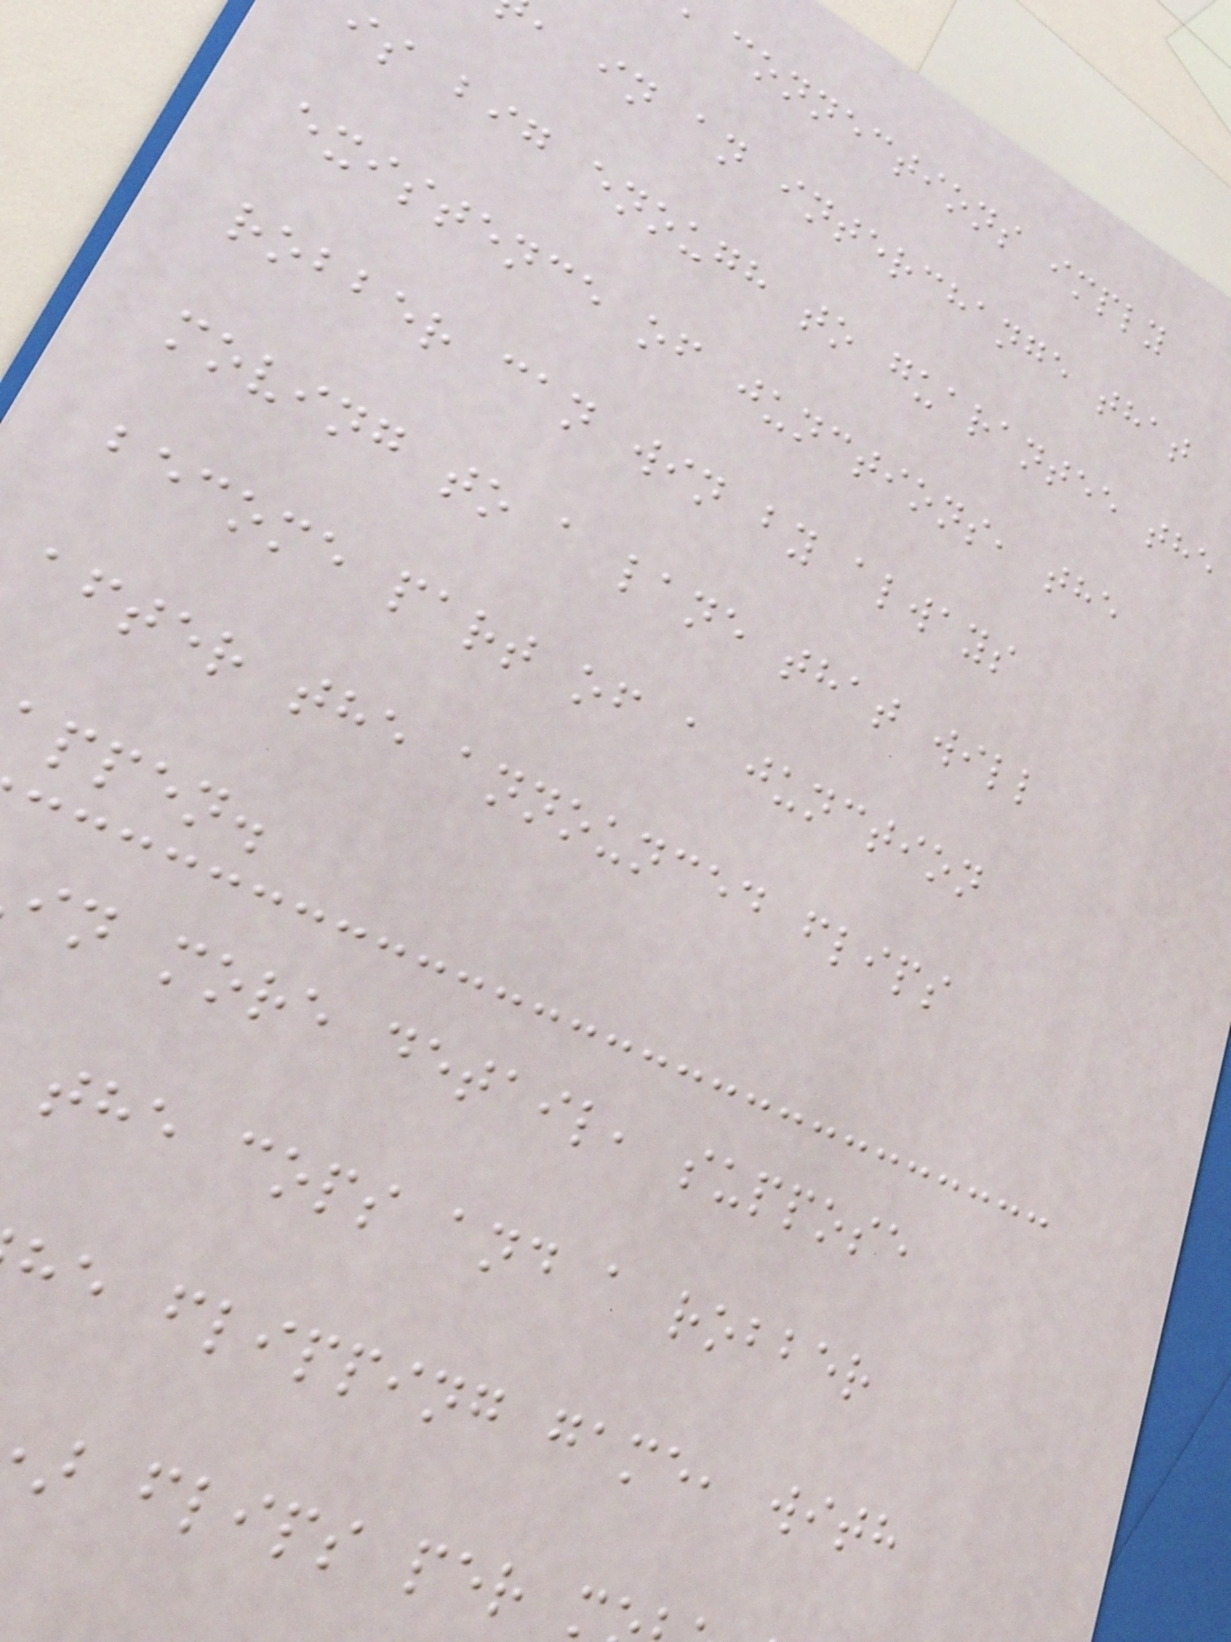connections imply
, in an interchange that
is big enough to guarantee the
existence of junctions, the
robber can win by always
moving to a lane that will
become part of a junction
after the announced flips
ppen.
in more detail, suppose
the cops and a robber
he flipping game, with
flips per
